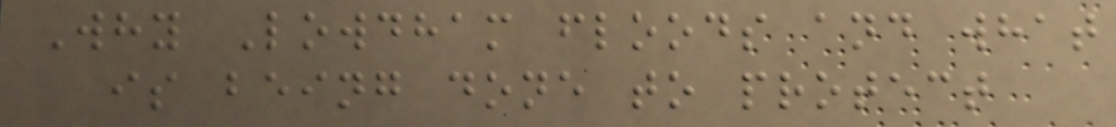Why Lowdham floods and what
is being done to protect
